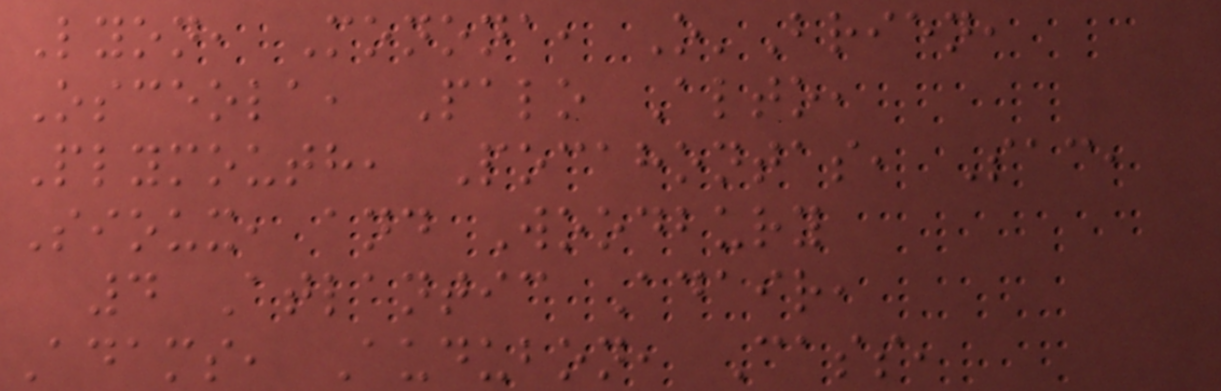Lyon, Monona, O'Brien,
Osceola, Palo Alto,
Plymouth, Pocahontas, Sac,
Sioux, and Woodbury
4 Atlantic Adair,
Adams, Audubon, Cass,
